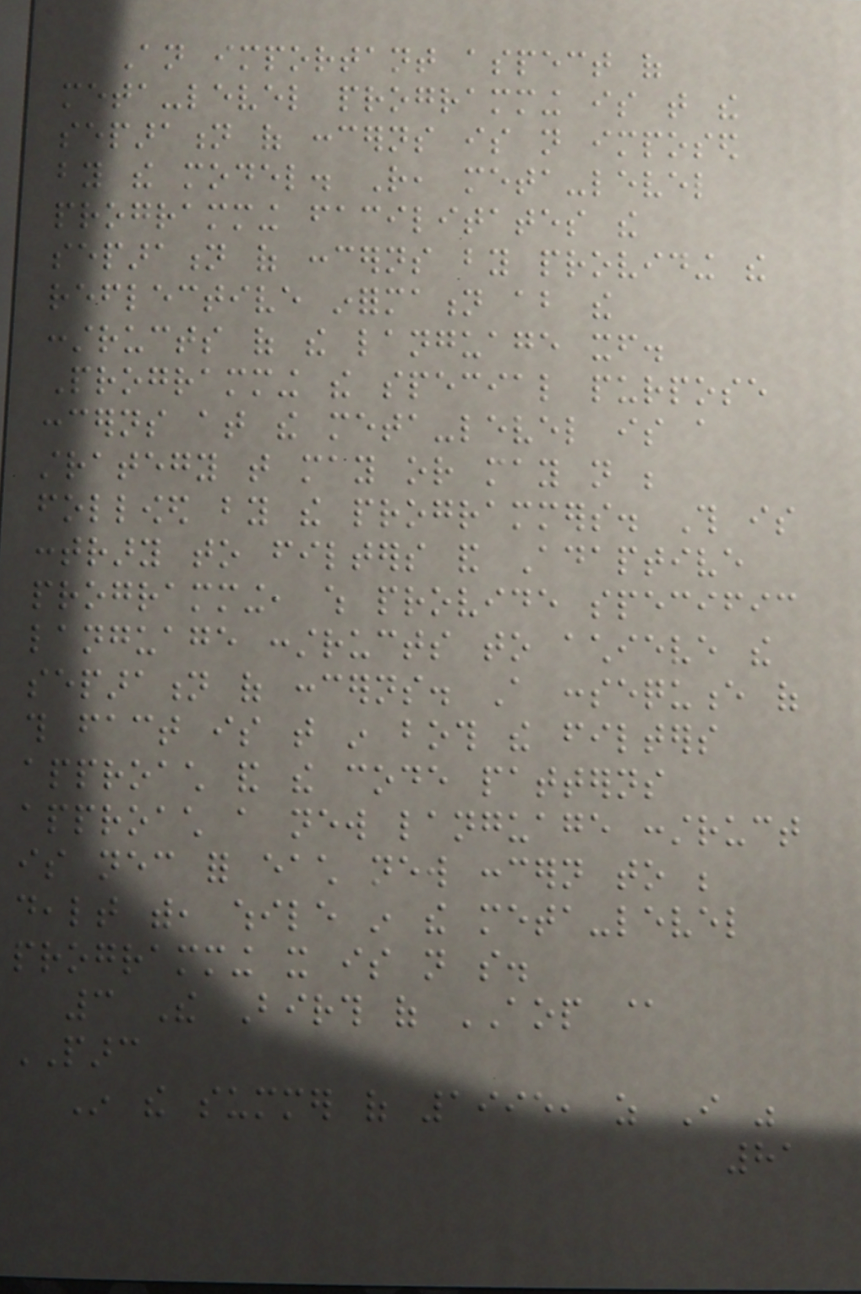An important aspect of
meta-level programming is that the
separation of concerns is not imposed
by the model. Rather, meta-level
programming facilitates the
separation of concerns by providing the
reflective information about the
constructs of the language itself.
Programming the special purpose
concerns at the meta-level is a
strategy that may or may not be
followed by the programmers. This is
contrary to filters and Adaptive
programming, which provide specific
language constructs to achieve the
separation of concerns. A consequence of
this fact is that in both the filters
approach and the code patterns
approach a new language construct
is necessary for each new concern to be
dealt with, while in the meta-level
programming it is not so.
3 The Birth of AOP @
PARC
In the summer of 1995, as I was
81
